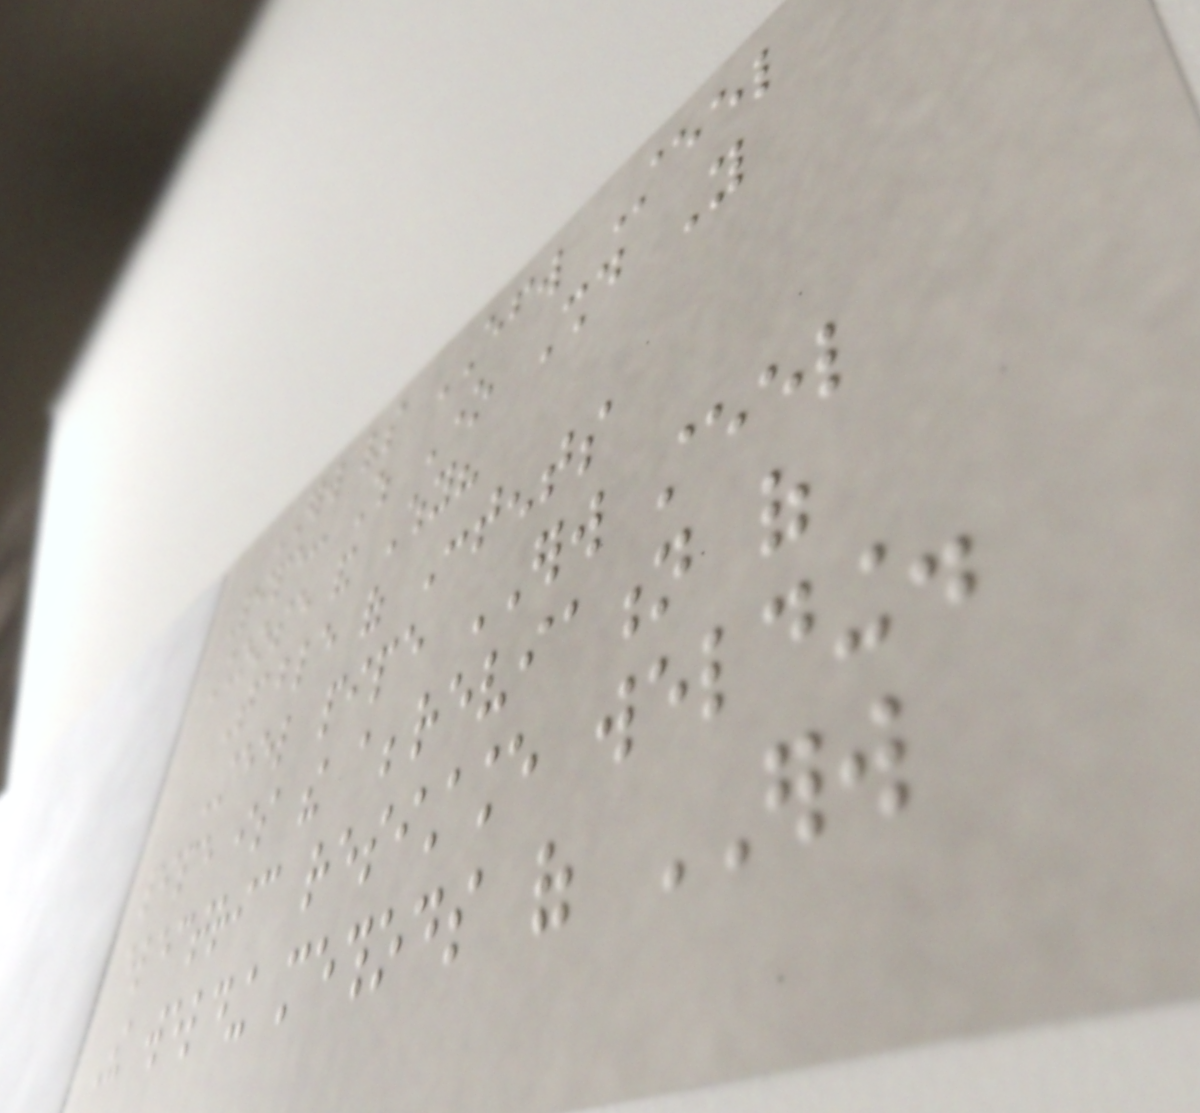ERW vs EFW Steel
Pipe: Which One Should You
Choose and Why?
Table of Contents
Steel pipe ERW steel
pipe is the abbreviation of
electric resistance welding.
The welding methods of ERW
